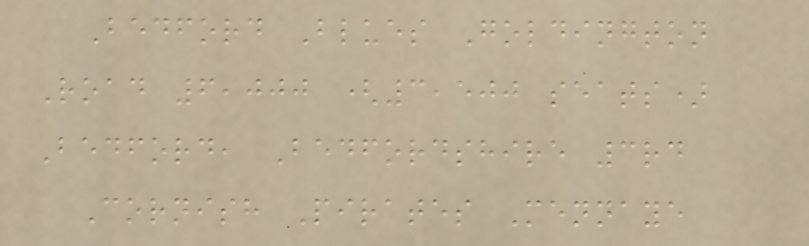Bedford Blues Goldington
Road 6,000 (3,500 seats)
Bedford, Bedfordshire 3rd
Cornish Pirates Mennaye
